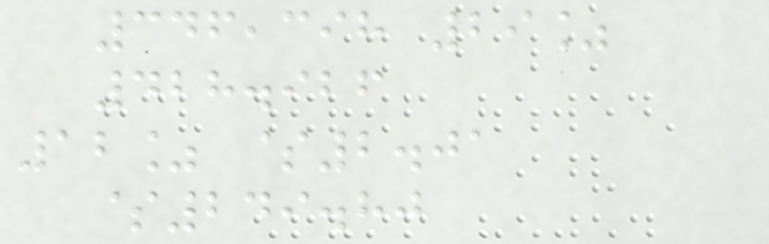346,398 29%
428.926
12% $2.01
$249.80
